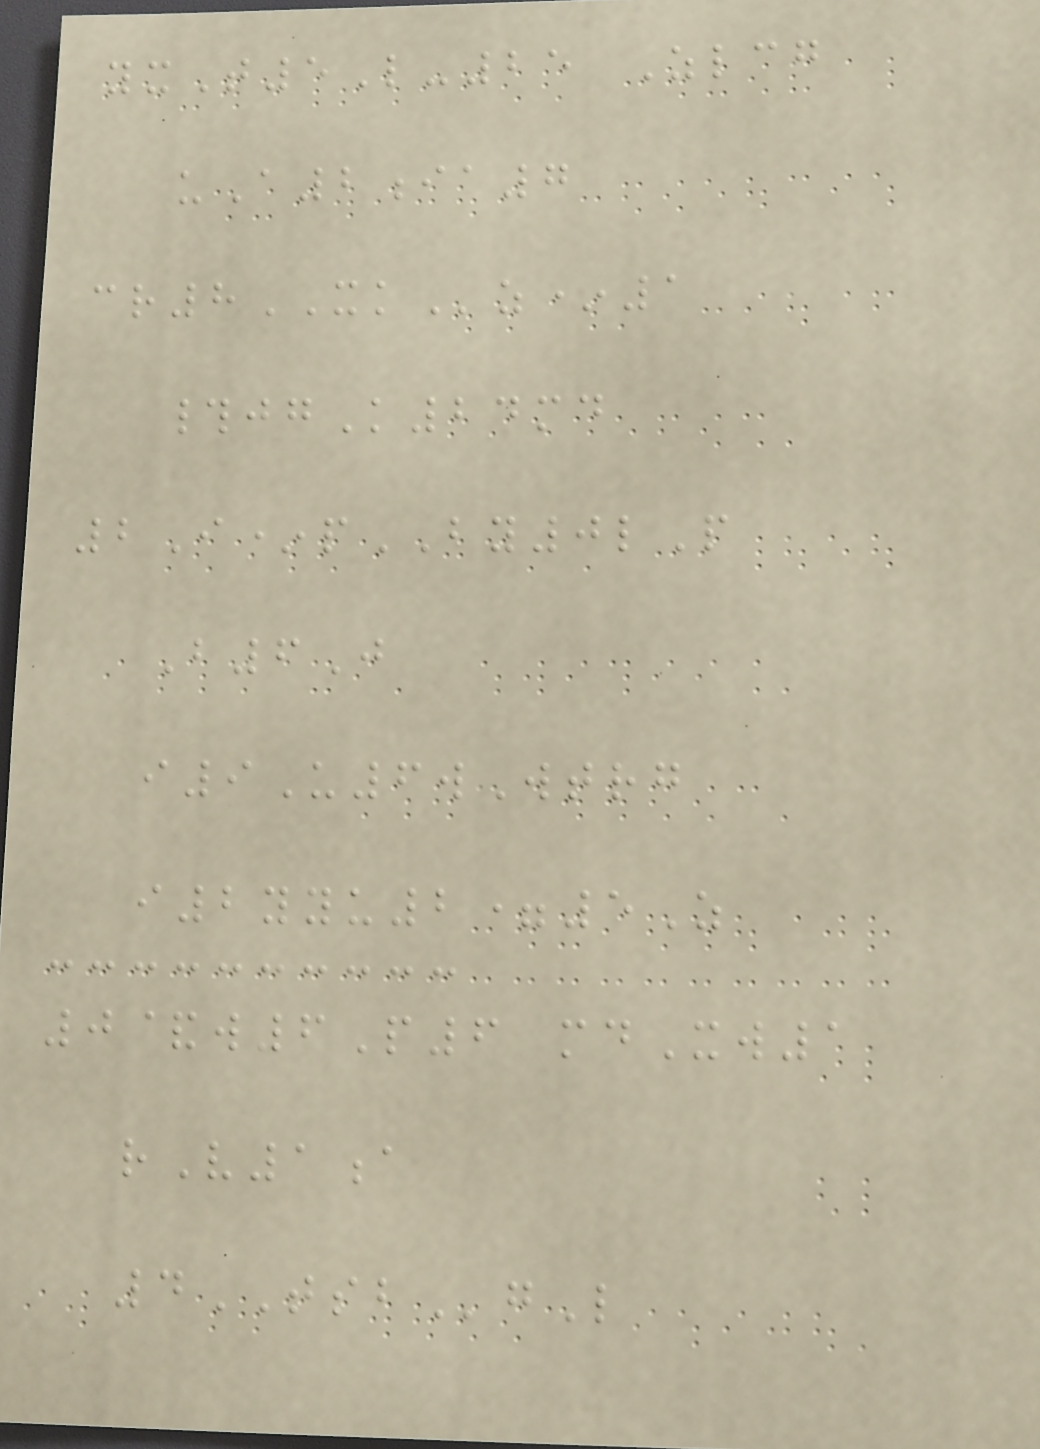yxT5L-25 Zlcg
uA2ia7
cr8XKz*1
#jgK24md
2I*pBY0lP
B6J
i9U6wWtrg
i2yyu2=5Z
0&w6P6 mdXw1
rV1a
4TSBgL
